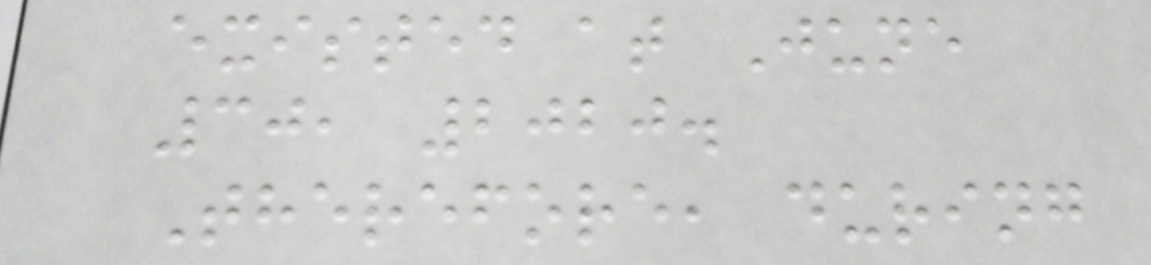existed at June
30, 2020.
Therefore, during
